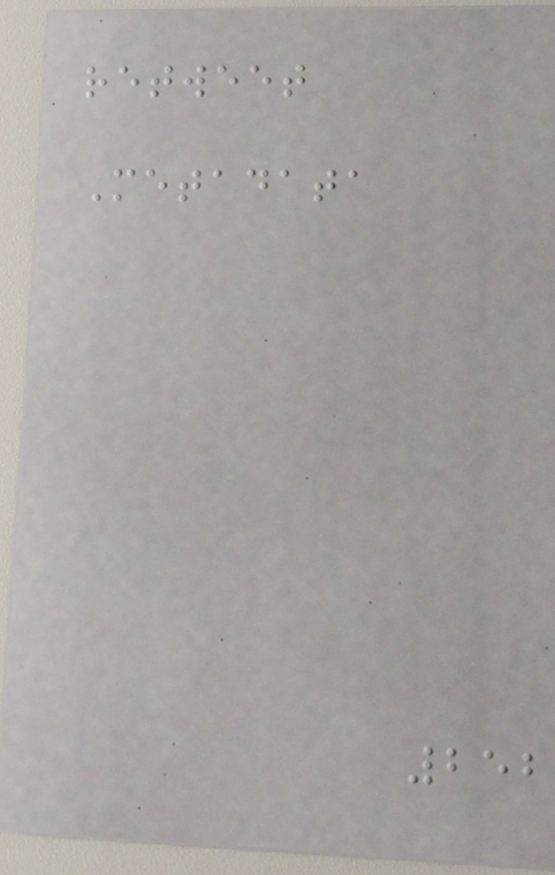retweet
Metadata
252
